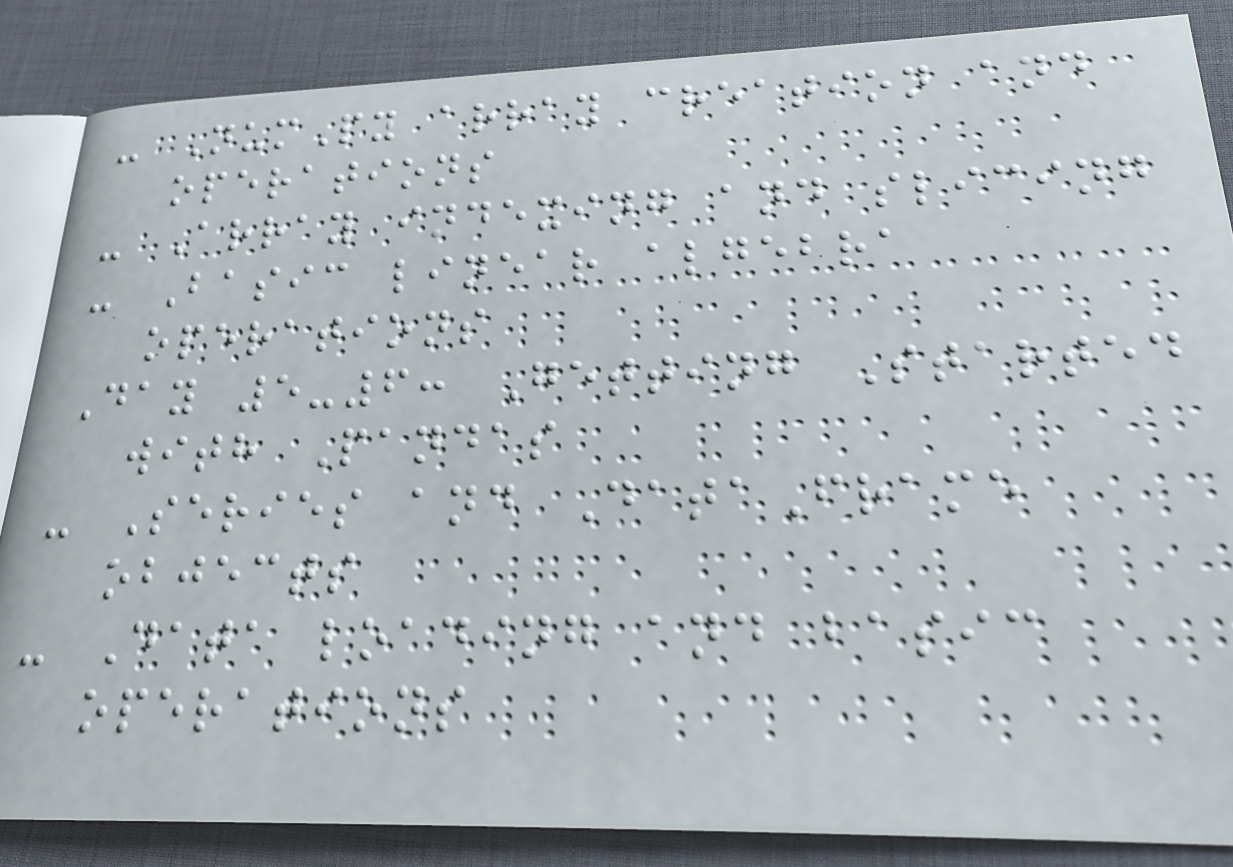- NumPy array creation and
operations
- Array indexing and slicing
- Basic linear algebra
operations
Day 5-6: Getting Started
with Pandas
- Series and DataFrame
objects
- Data loading and basic
operations
